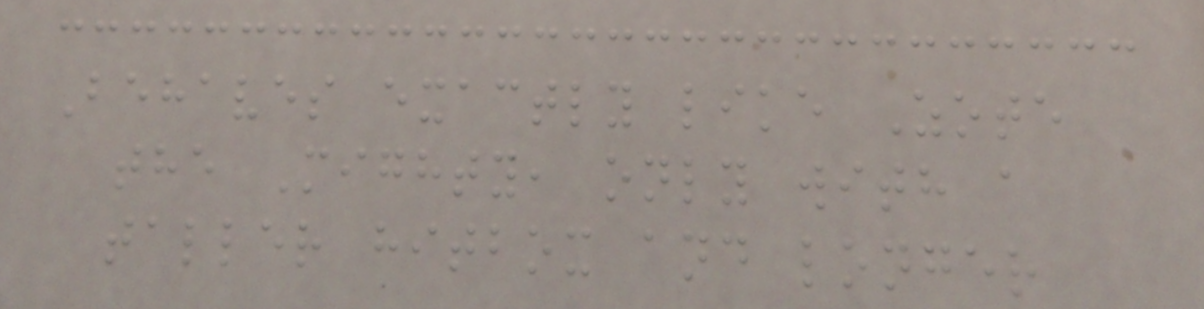Behaves exactly like Zote
the Mighty, only with a
taller hitbox and longer
